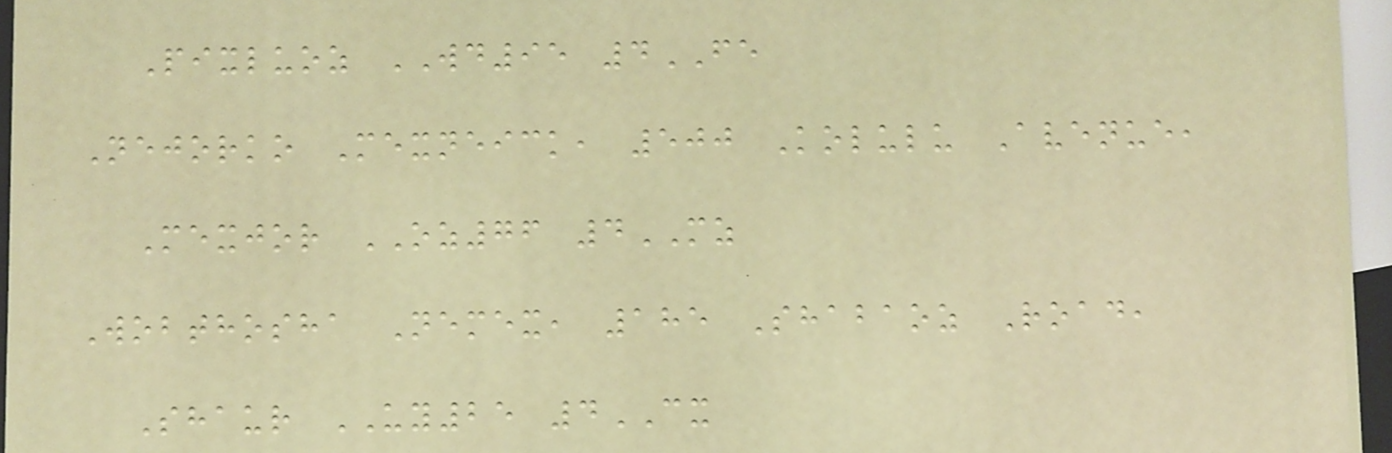Pixluoz WD95 4FE
Nejorko Mexneick, 500 Kolulu Avenue,
Mexjor OZ76 4MZ
Wobthosha Nemex, 185 Shabaoz Road,
Shaur UY25 4CX
